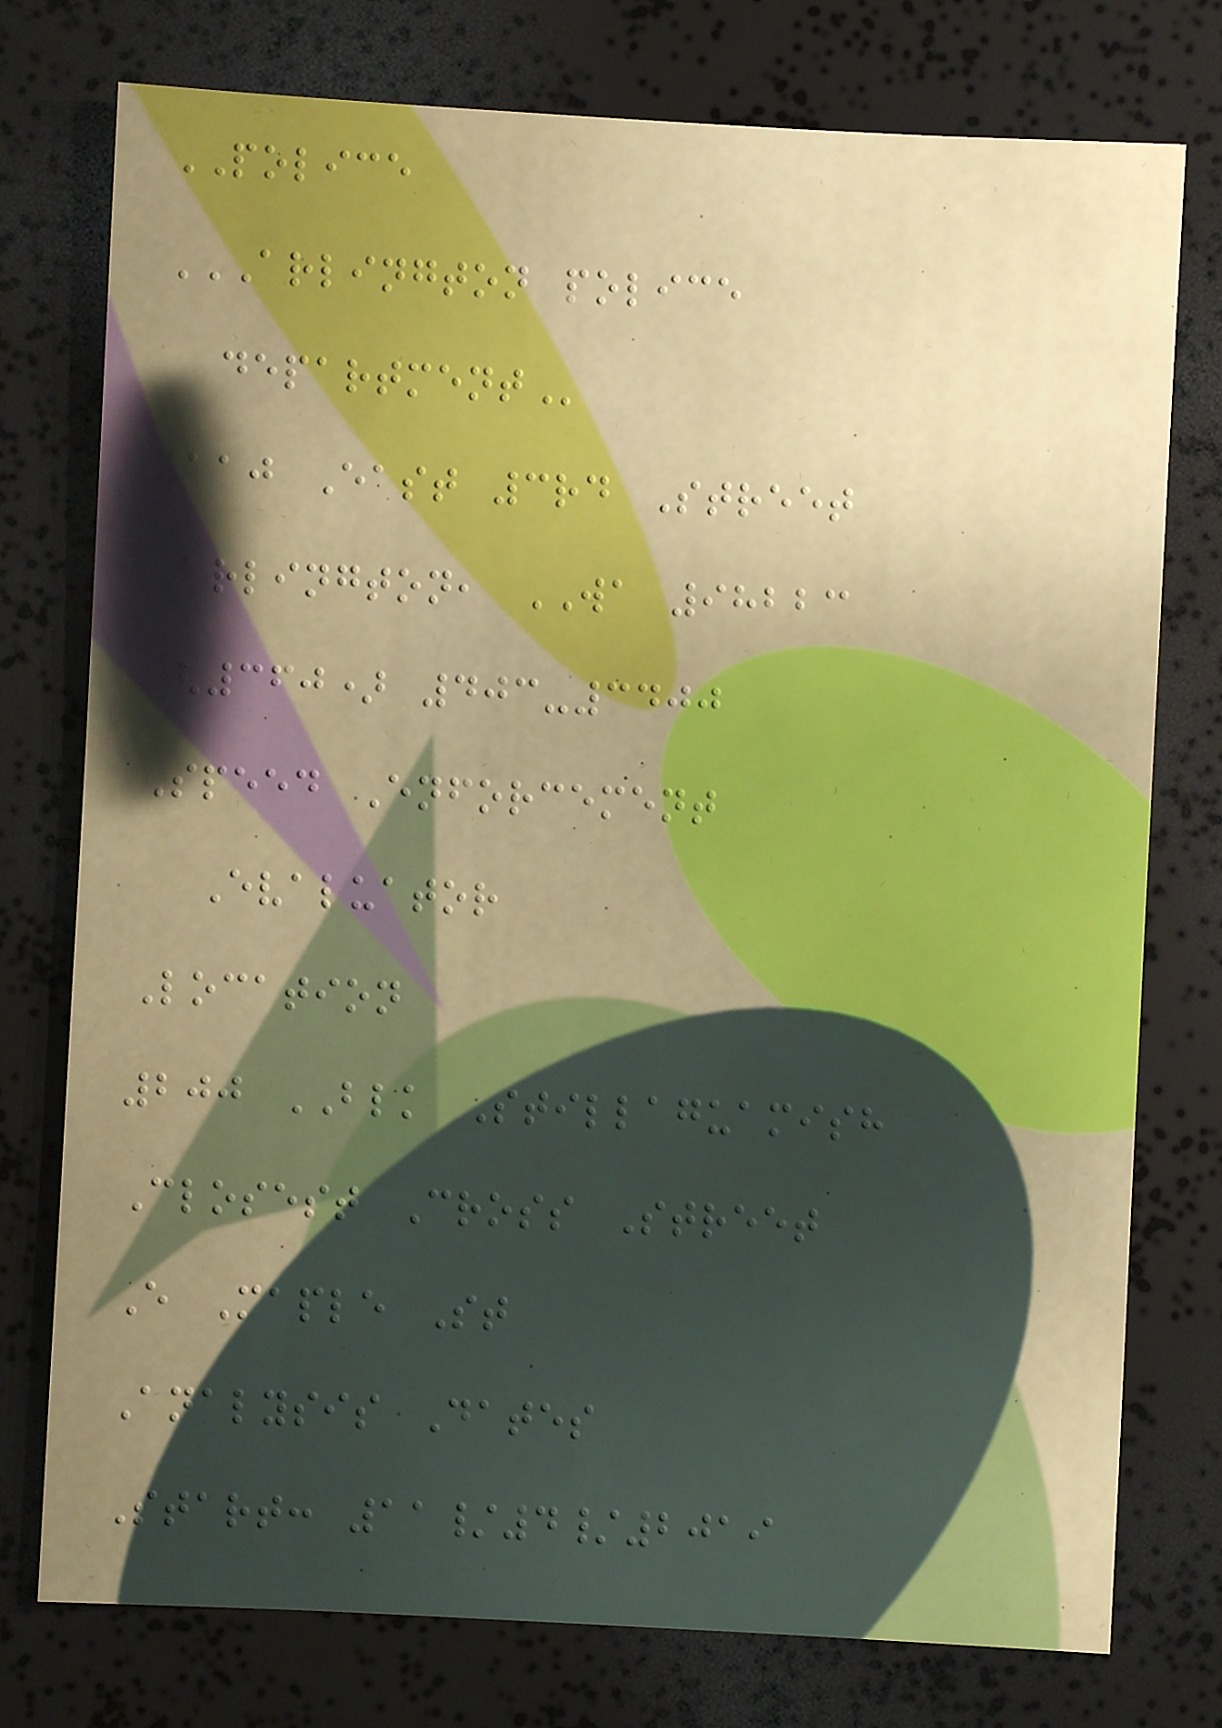POLICE
ARLINGTON POLICE
DEPARTMENT
110 East 3rd Street
Arlington, WA 98223
(360) 403-3400
Speed Enforcement
Evaluator
Location
200 BLK Stillaguamish
Closest Cross Street
E Maple St
Analysis Dates
Start: 11/4/2019
